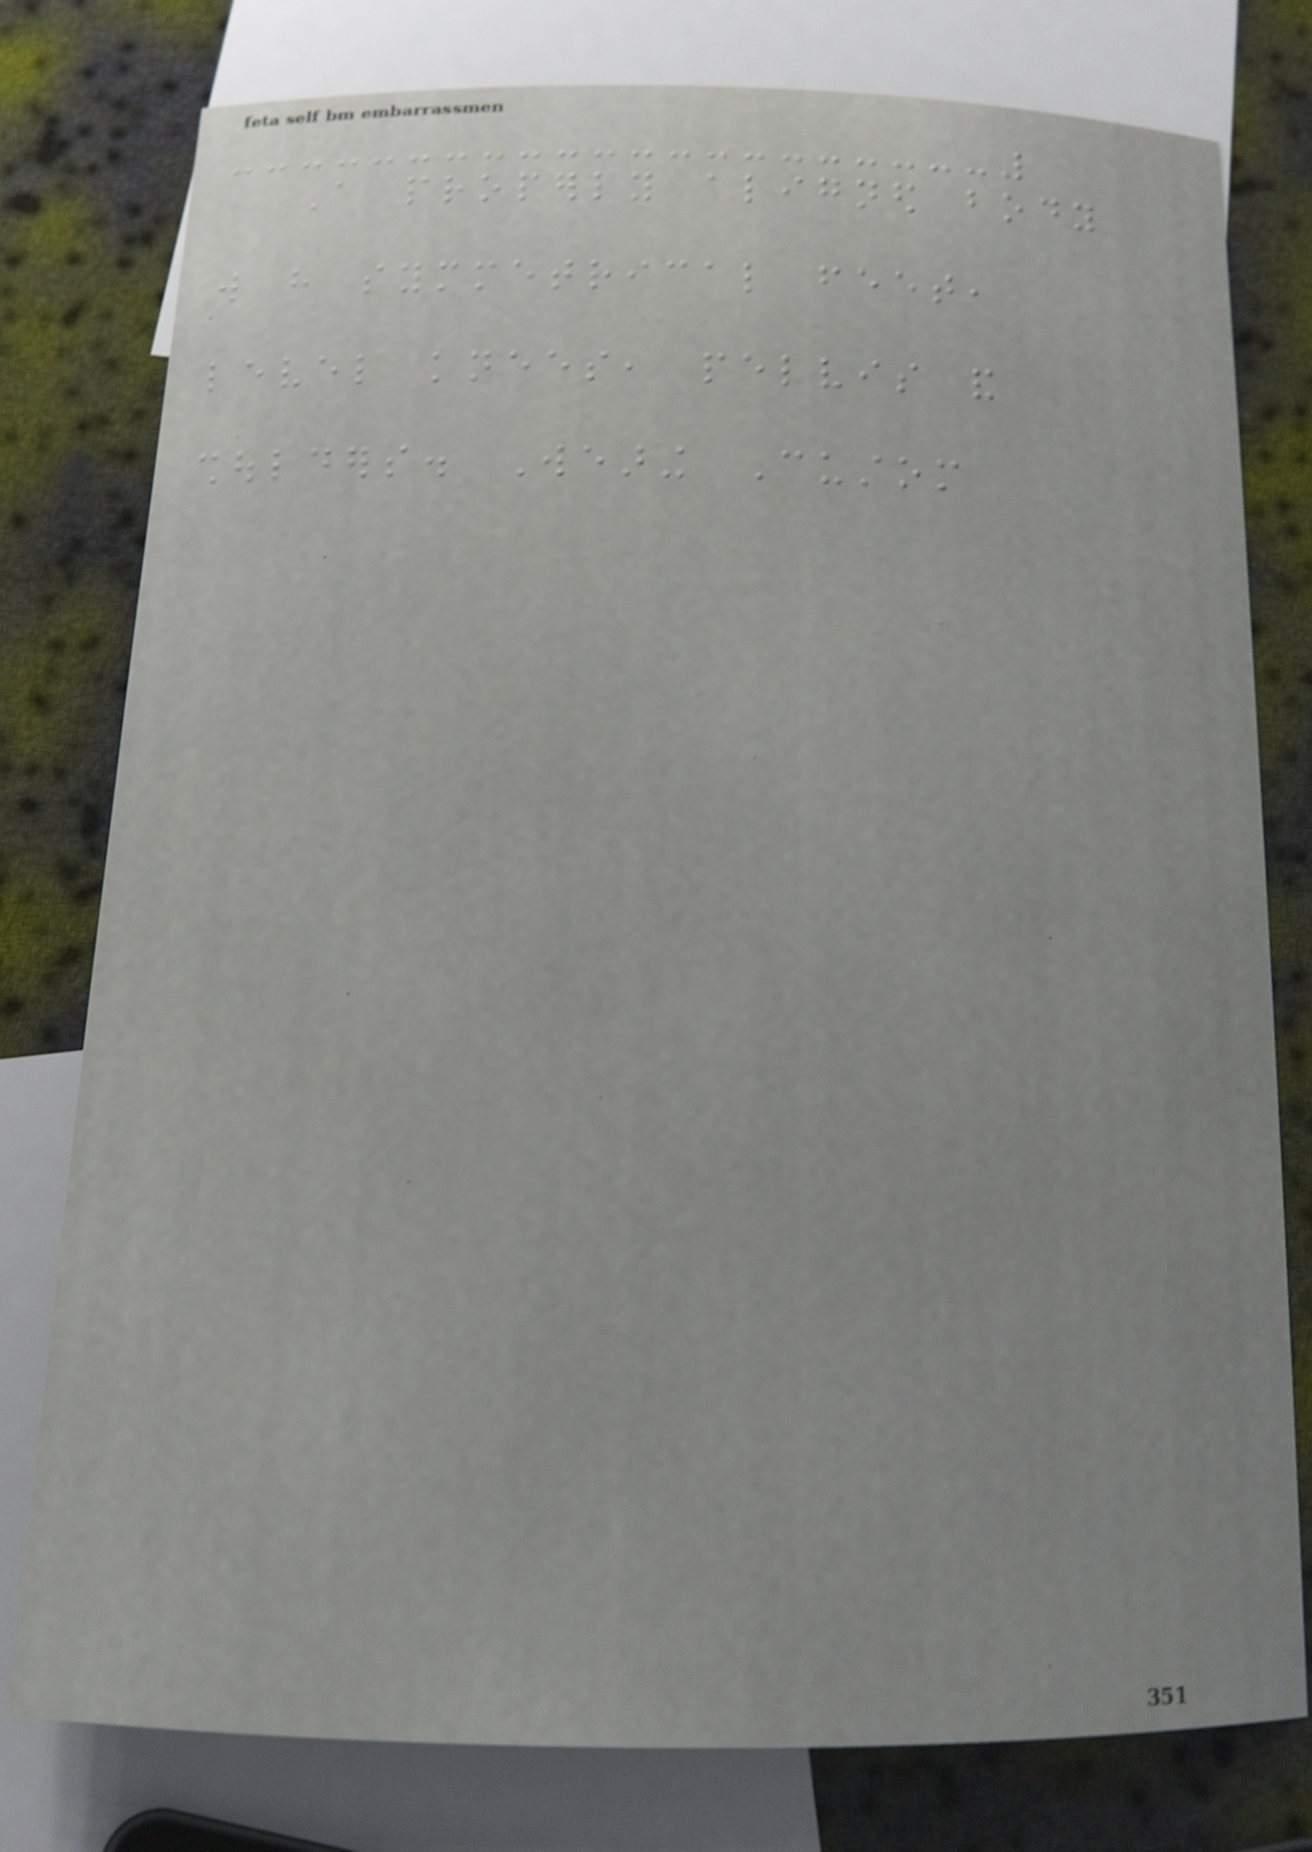A properly aligned body
will have symmetrical feet,
level knees, pelvis and
shoulders. Wearing Custom
